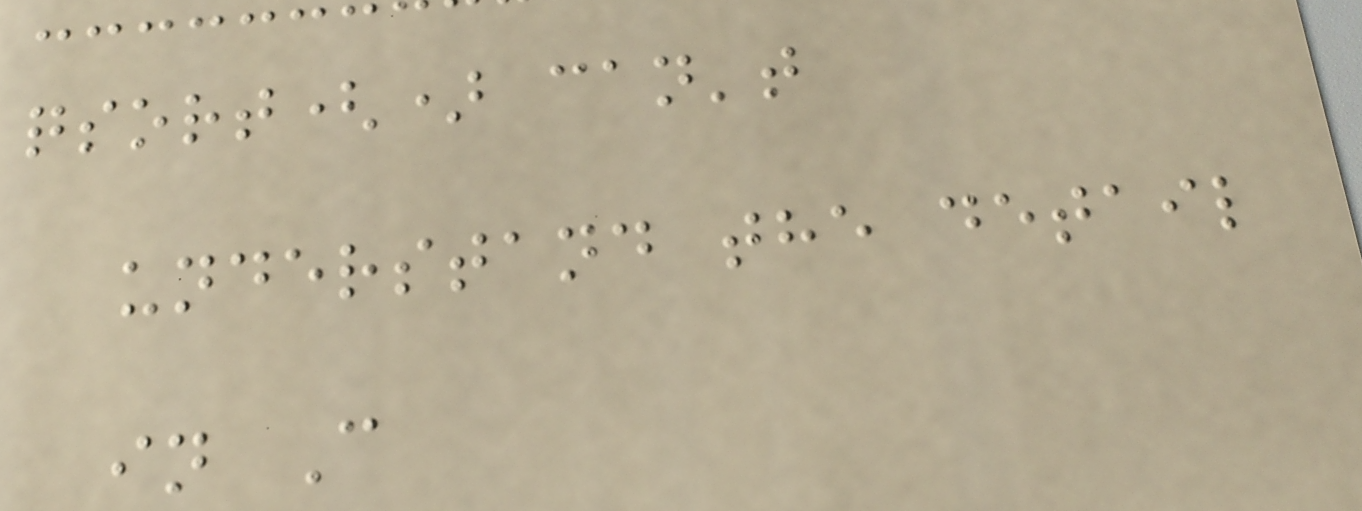qsort() can't
understand the detail
in C
